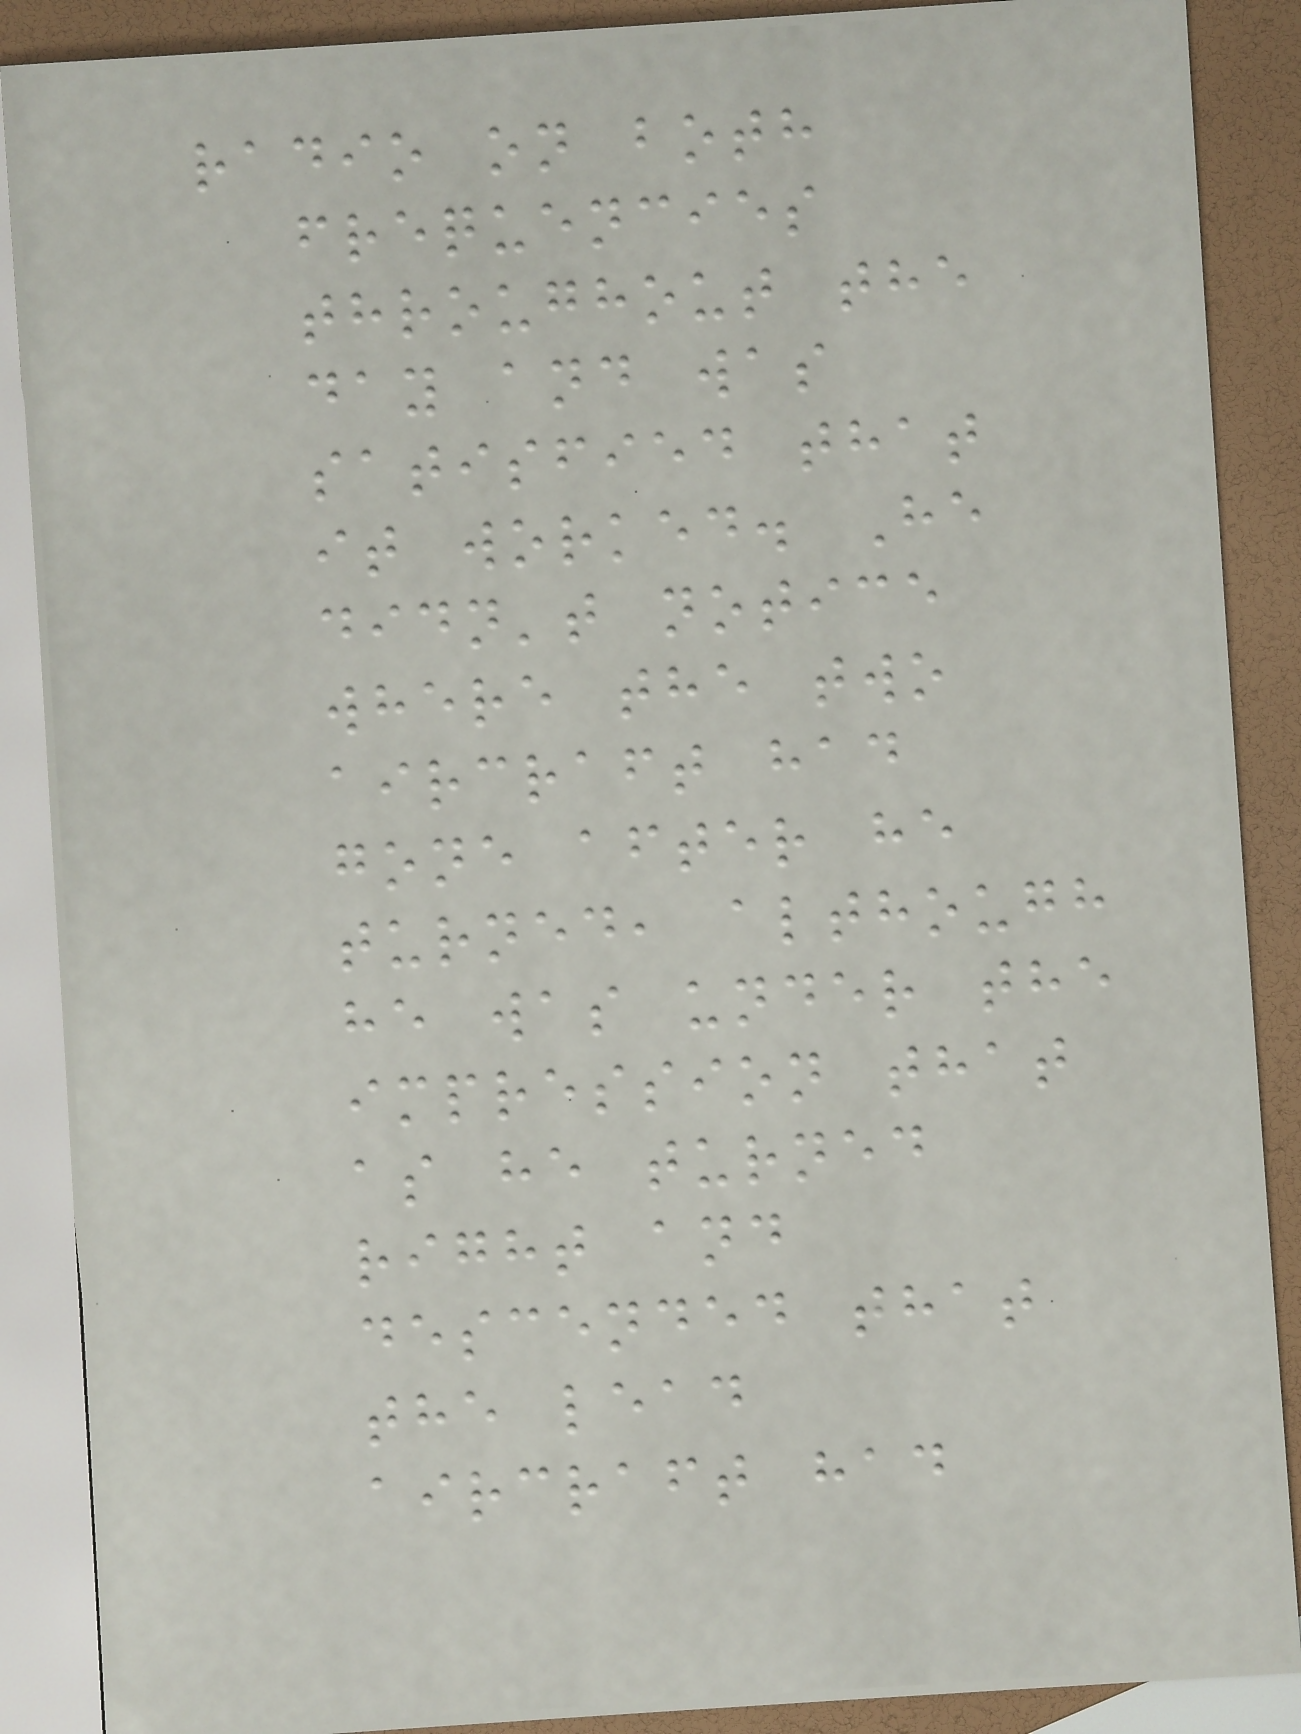radio on both
frequencies
throughout the
day and was
satisfied that
it worked. He
didn't notice
where the two
aircraft had
gone after he
turned, although
he was under the
impression that
as he turned
right and
descended that
the lead
aircraft had
